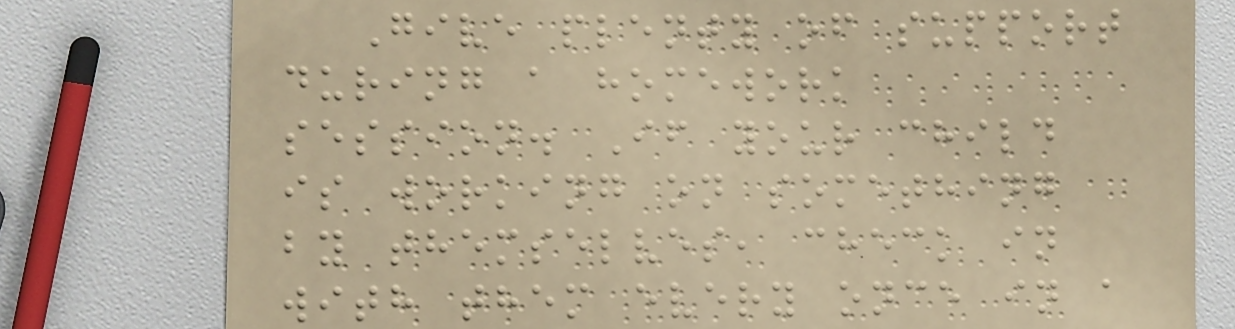Give plenty of support
during a homework
session. If your child
is working on something
by themselves, check in
with them every once in a
